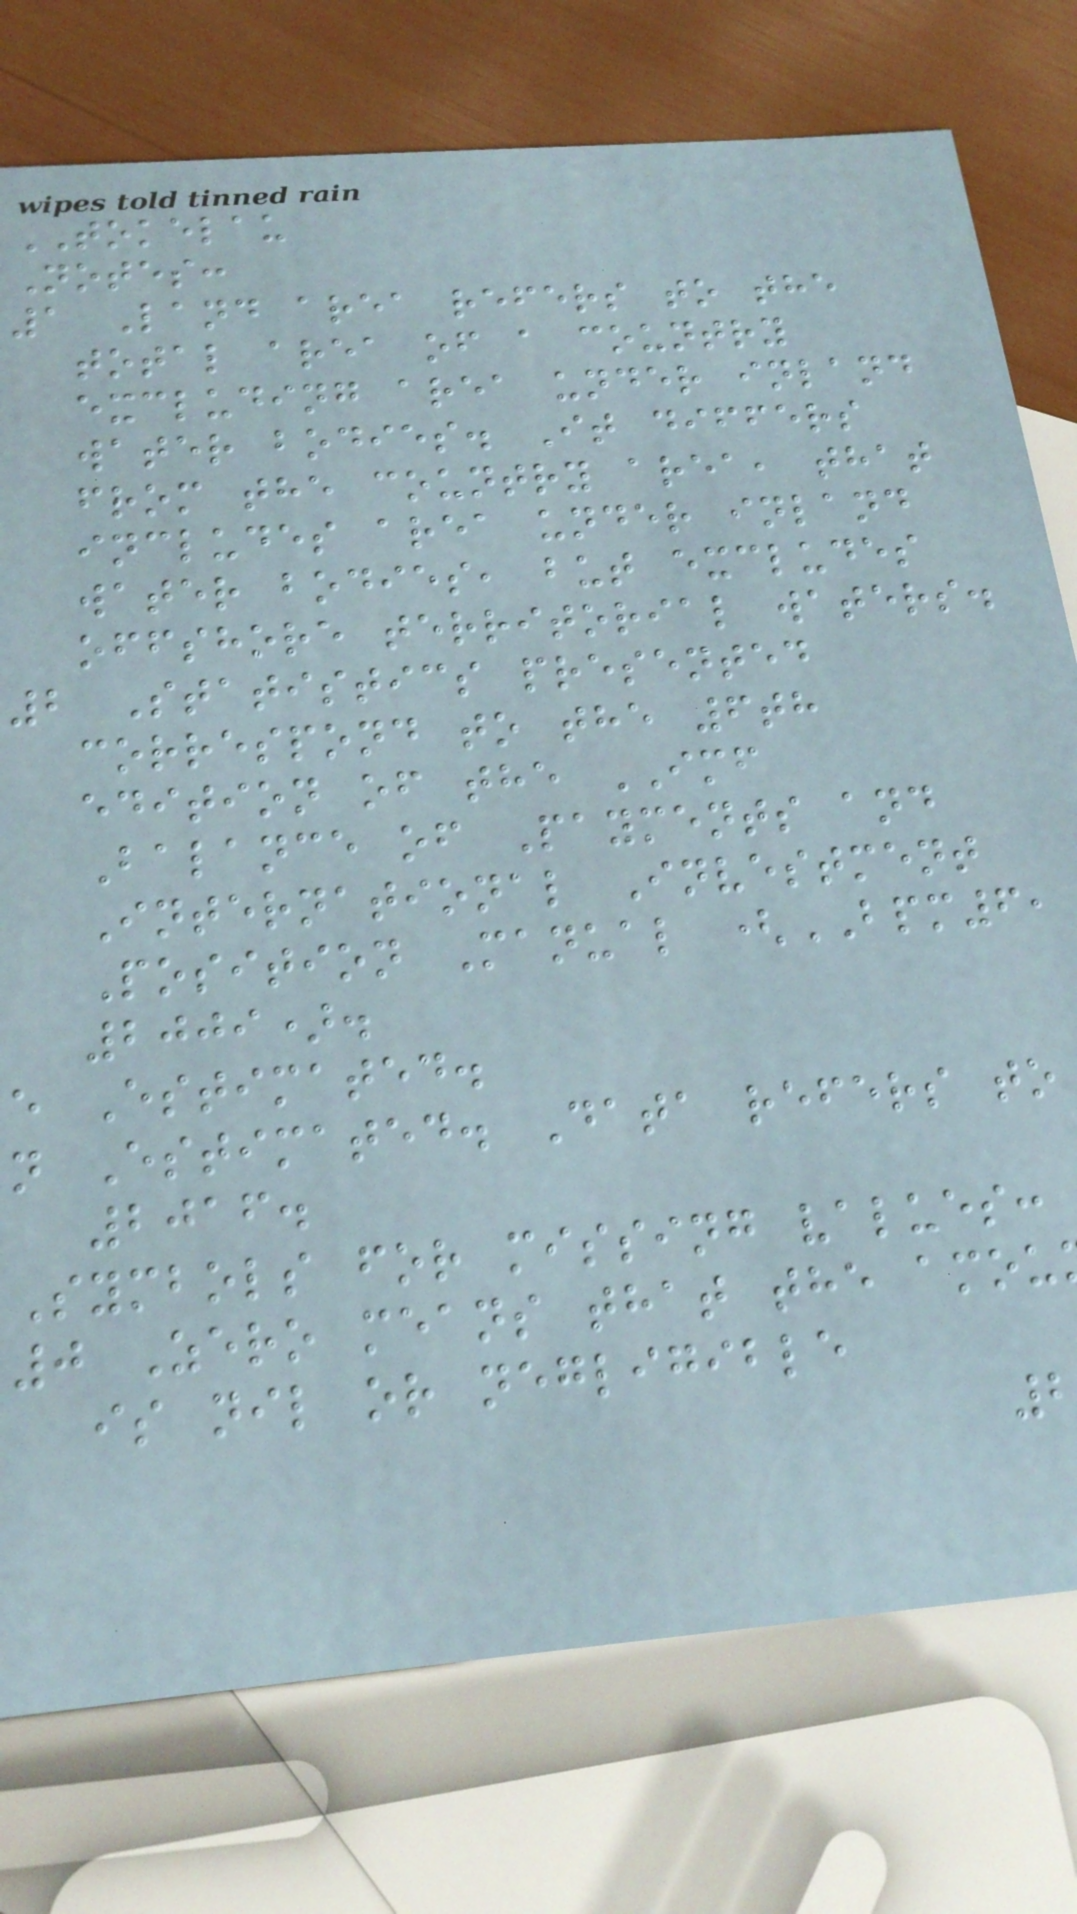TOKELAU
Notes:
1 Land area refers to the
total area of a country
excluding area under inland
water bodies. It differs
from the country area, that
includes area under inland
water bodies, but excludes
offshore territorial waters.
2 Statistics presented
correspond to the 6th
edition of the IMF
Balance of Payments and
International Investment
Position Manual (BPM6,
2009).
e Estimated.
n Estimated. Data refers to
2016.
Symbols for missing values:
0 Zero means that the amou
is nil or negligible
